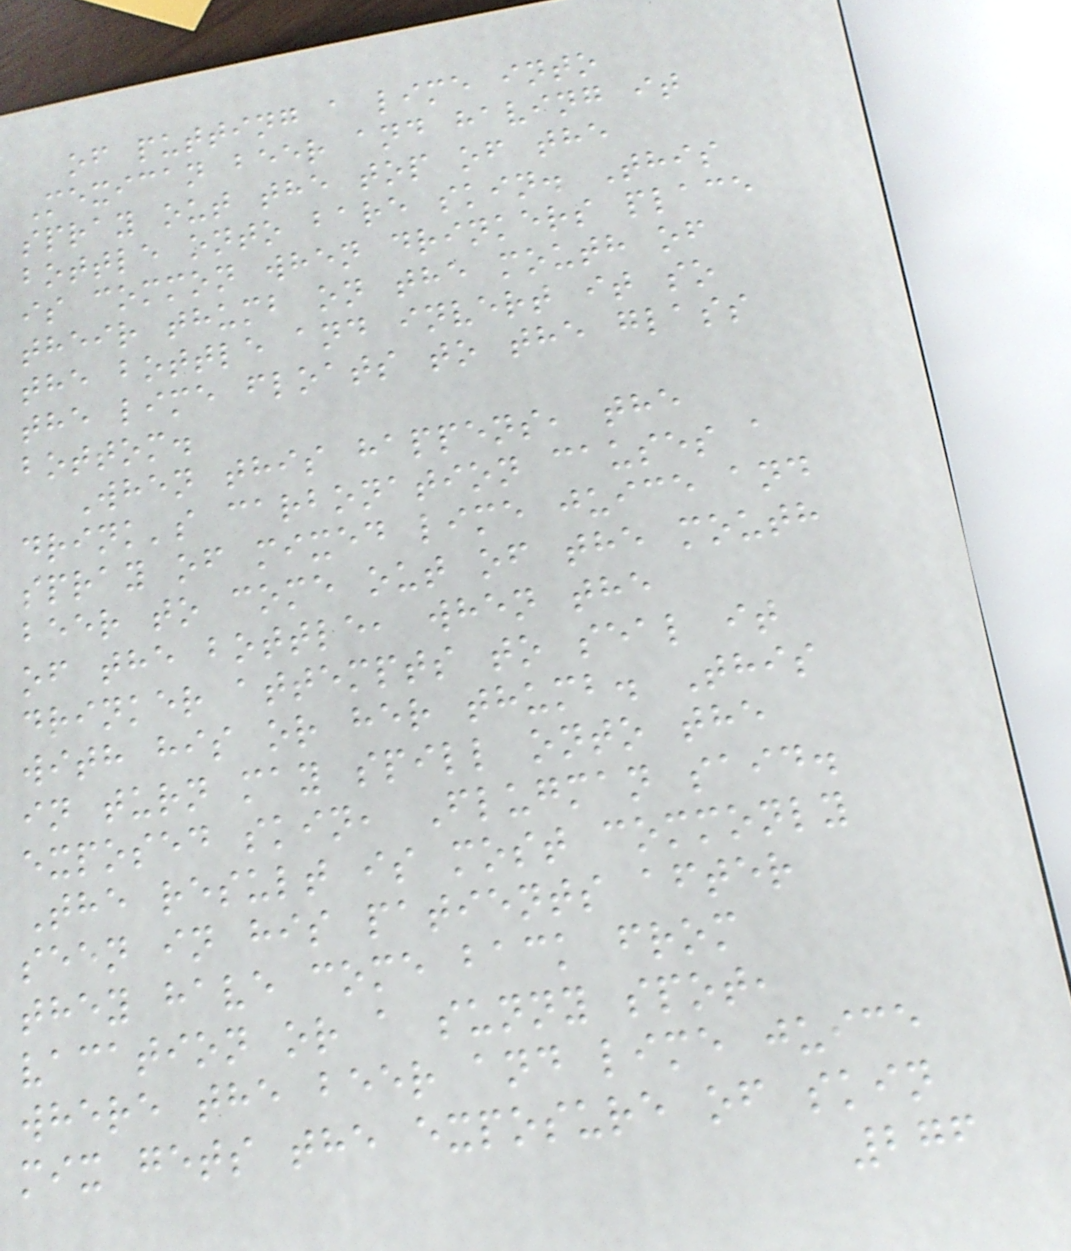of putting a lime into
Mexican beer and having it
spray out the top of the
bottle onto bare skin. This
is common when drinkers place
their thumb on the mouth of
the bottle and invert it so
the lime floats to the glass
bottom.
When this happens, the
drink's carbonation causes a
spray of mixed lime juice and
beer to come out of the mouth
of the bottle, when the
drinker attempts to seal it
with his or her thumb. This
in turn may spill onto the
exposed skin, Flugman said.
The result is most commonly
seen in his patients after
they have come back from
vacation or a sunny spot,
where the beer and lime juice
mix gets the exposure of skin
276
